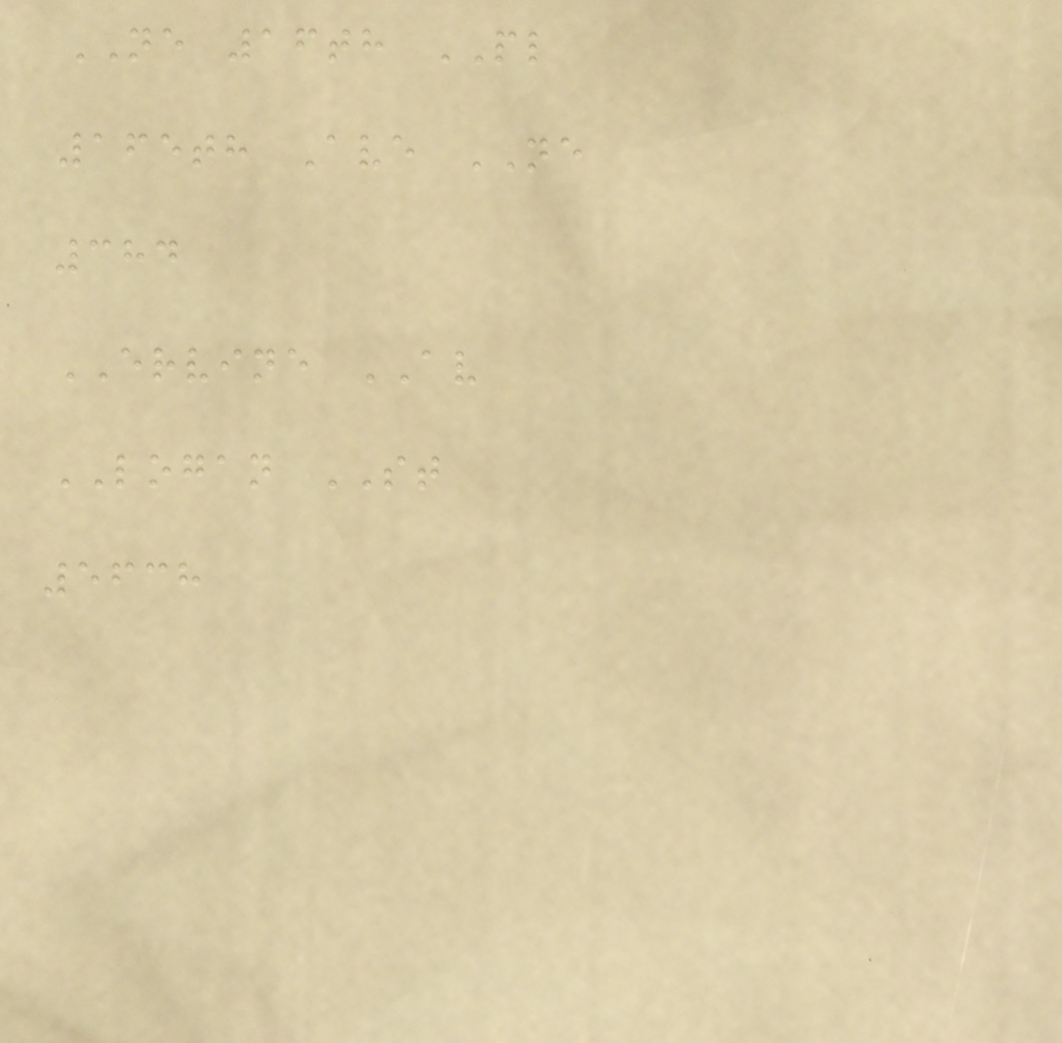NE 16th PL
165th Ave NE
384
ERVINE AV
LOGAN ST
5638
